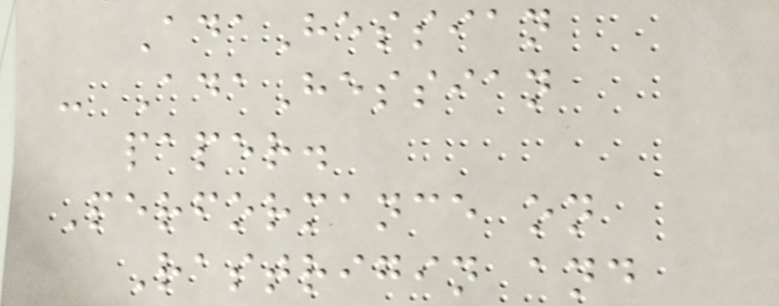AdaHessian
- AdaHessian
paper.
Performance on
Rastrigin and
